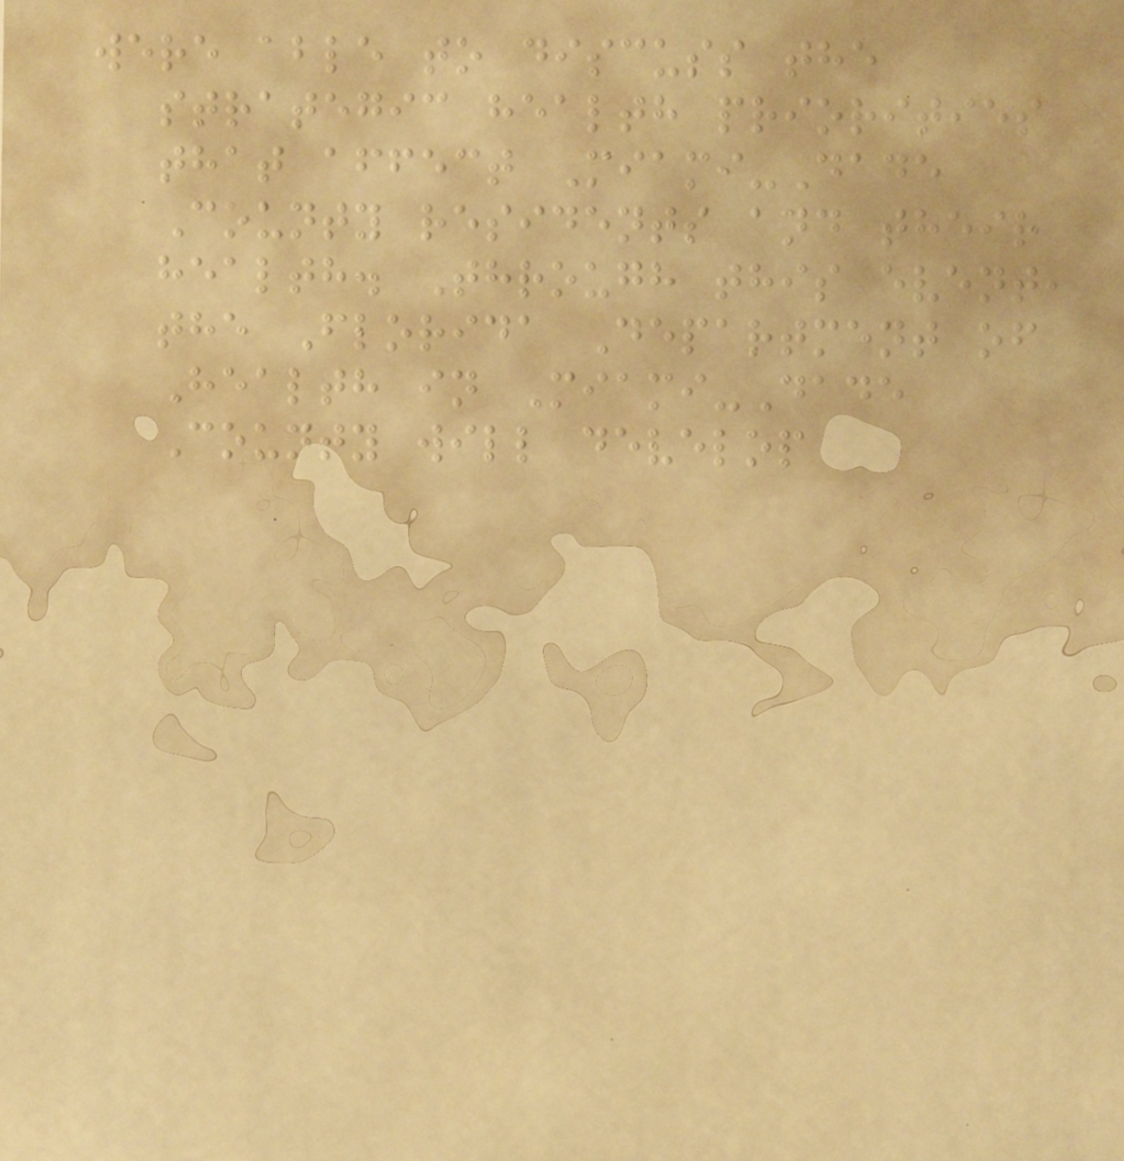were able to discuss the
strategic health priorities
that affect Miami-Dade
County residents and their
health. Through this event,
the Florida Department of
Health in Miami-Dade
County will develop
